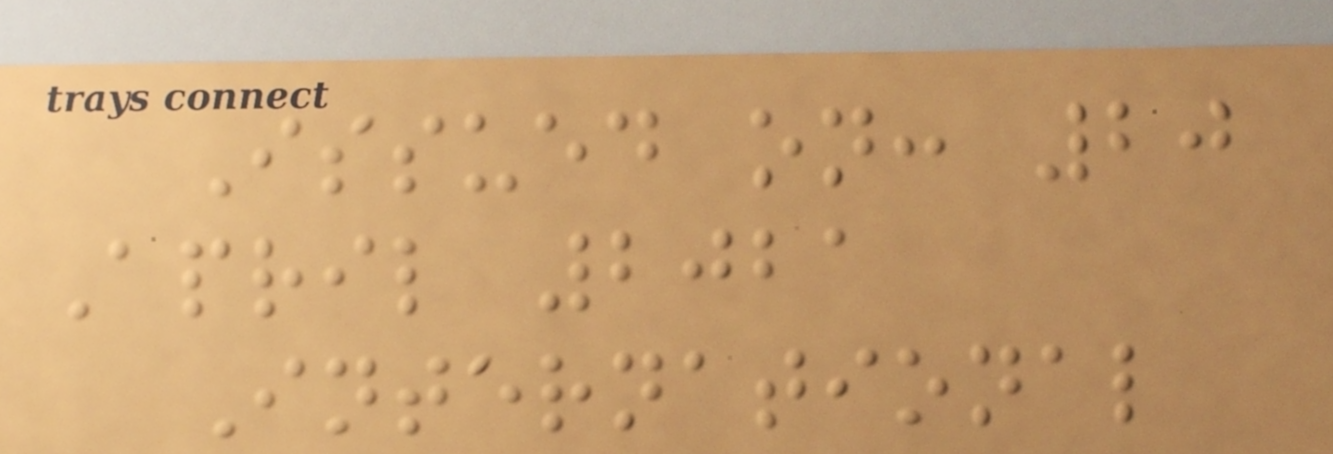Issued on: 20
April 2021
International
